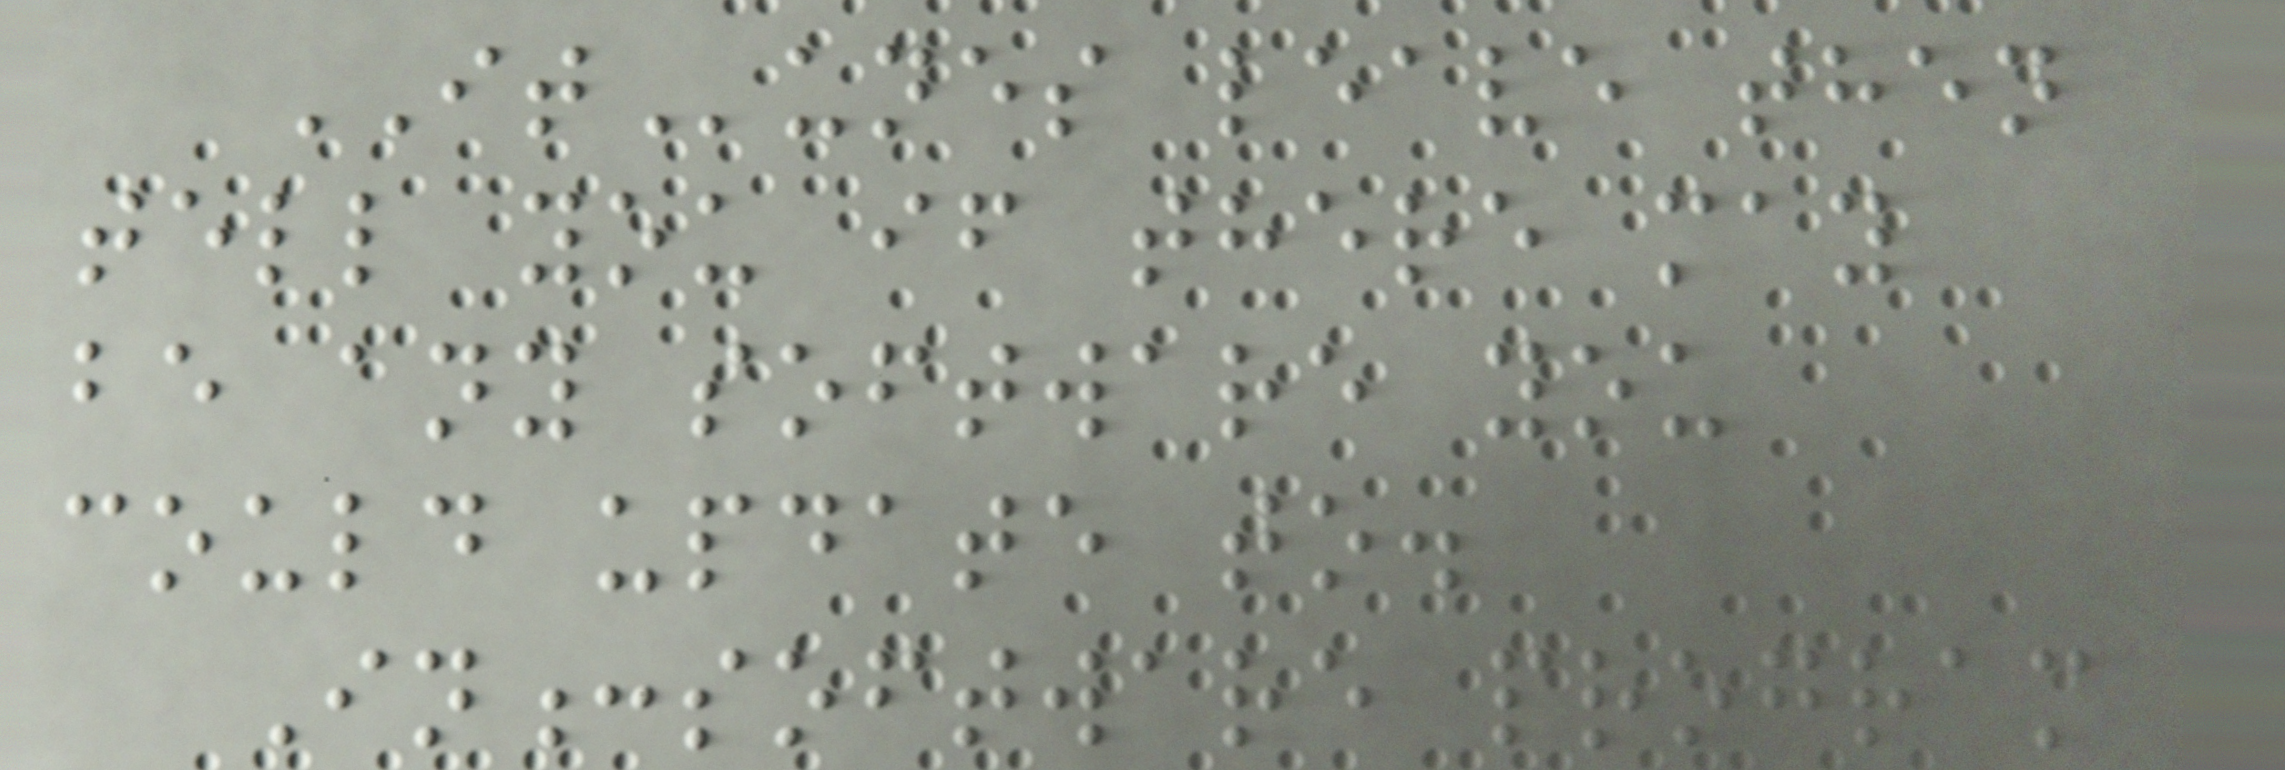ITunes leave then
tell you if there may
be any software you
could update to.
In:software program
